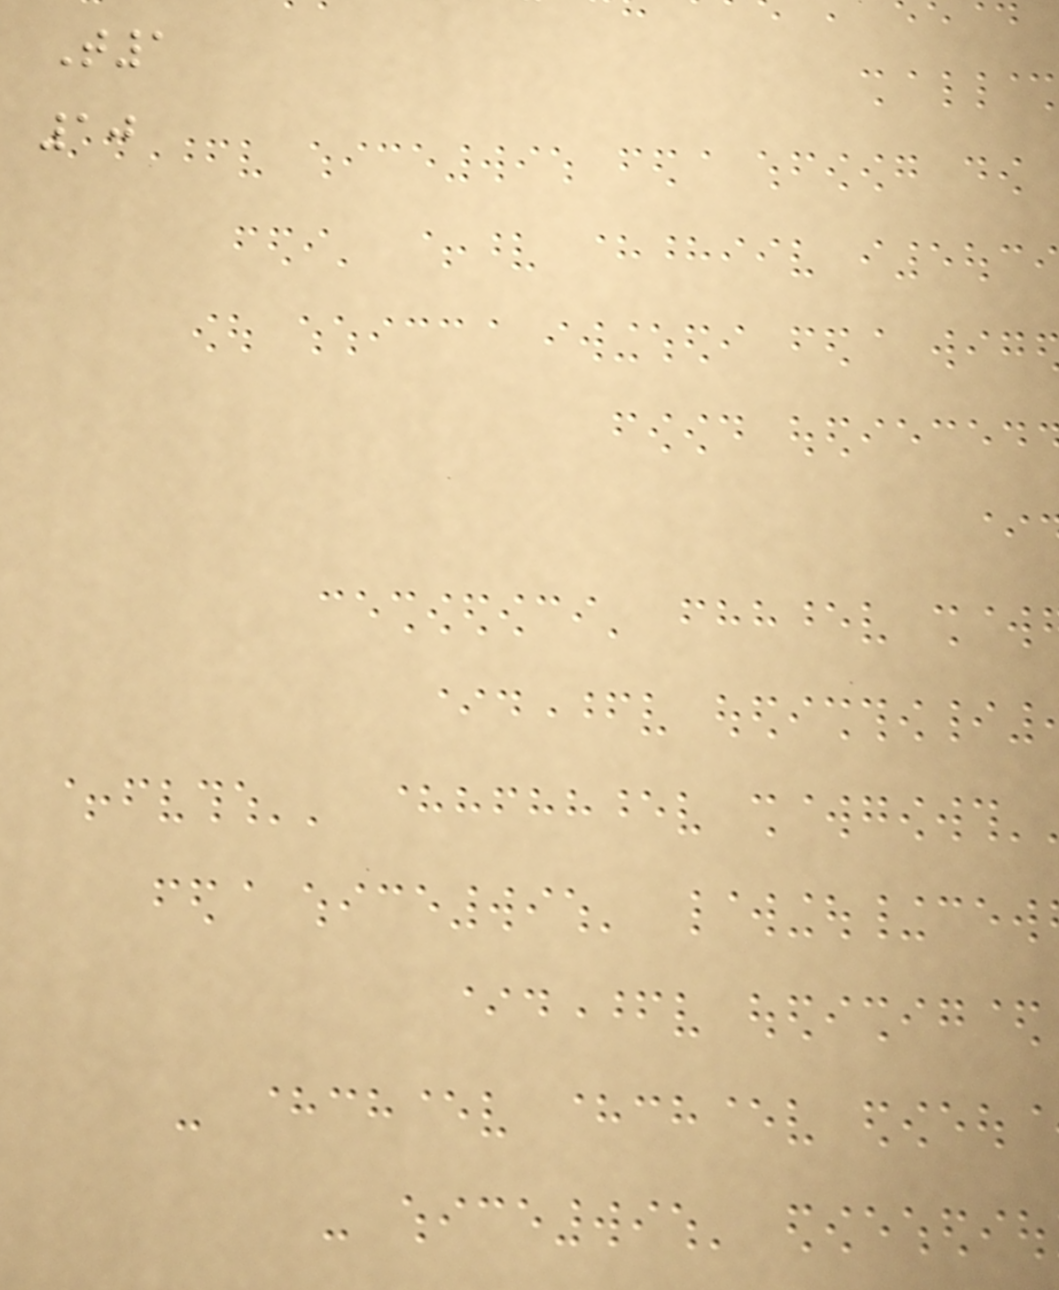T1
10
